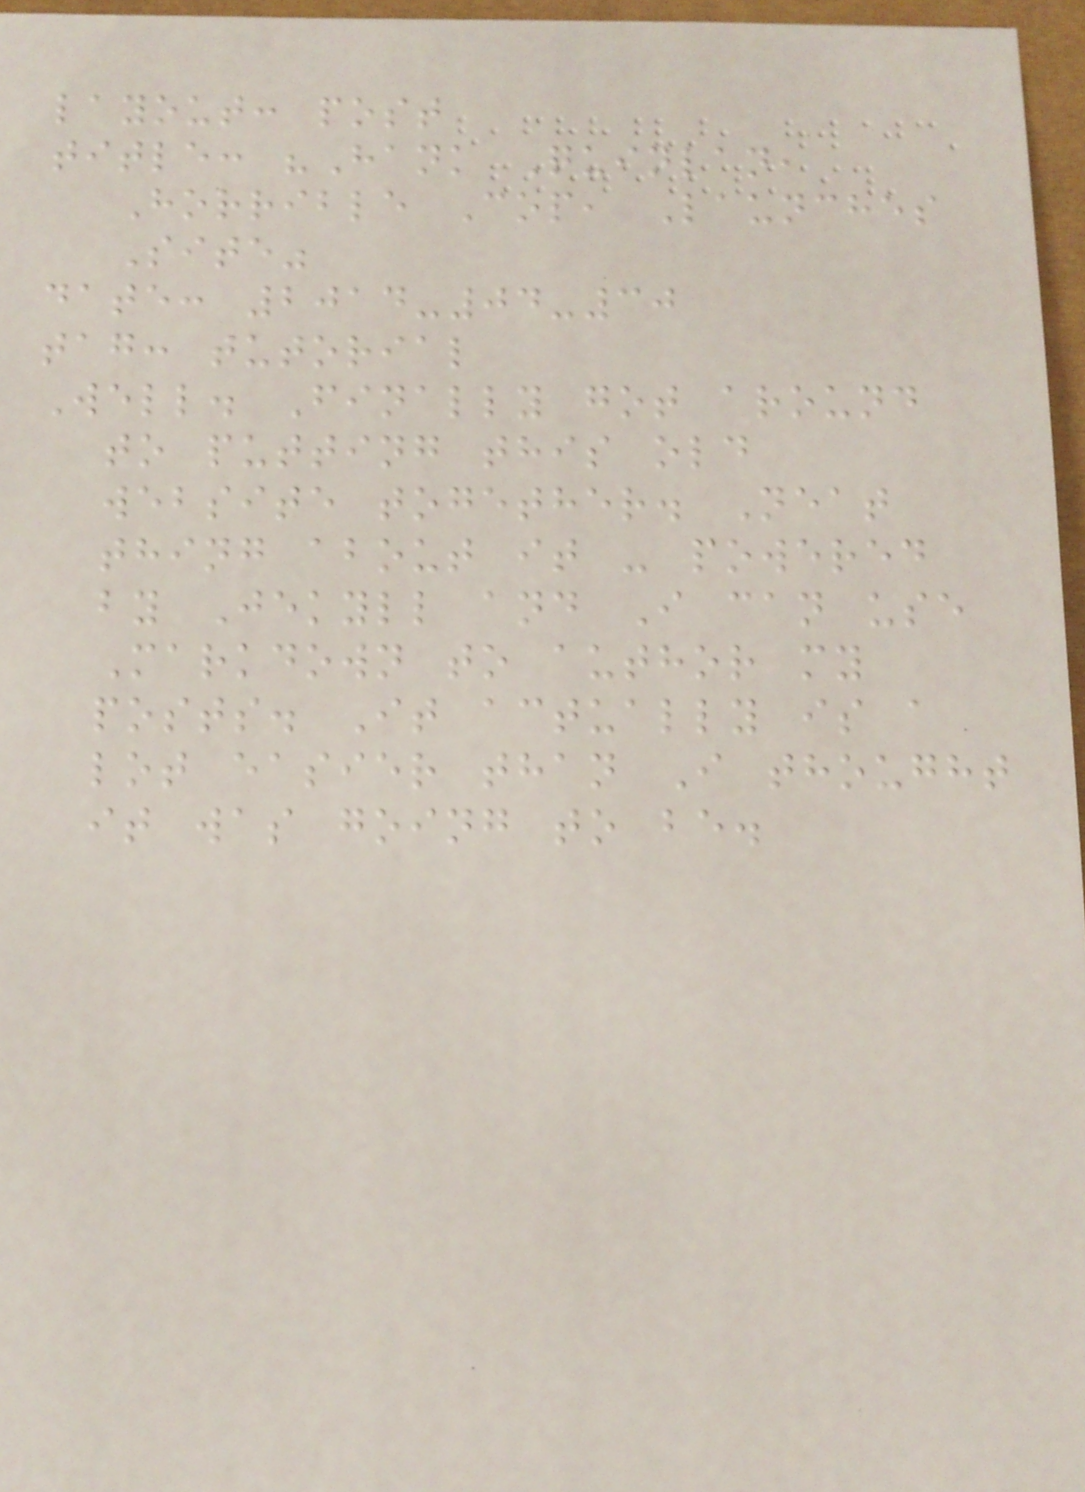layout: post
title: "Hank Quinlan,
Horrible Cop, Launches
Site"
date: 2014-04-30
tag: tutorial
Well. Finally got around
to putting this old
website together. Neat
thing about it - powered
by Jekyll and I can use
Markdown to author my
posts. It actually is a
lot easier than I thought
it was going to be.
